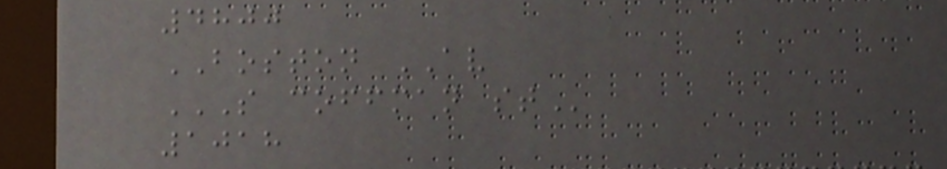4800
BOSTON AV
S COFFMAN ST
1018
